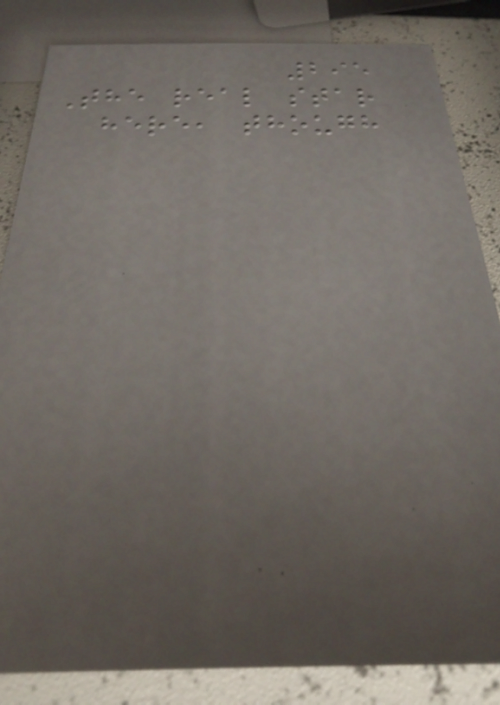295
The real star
here, though
